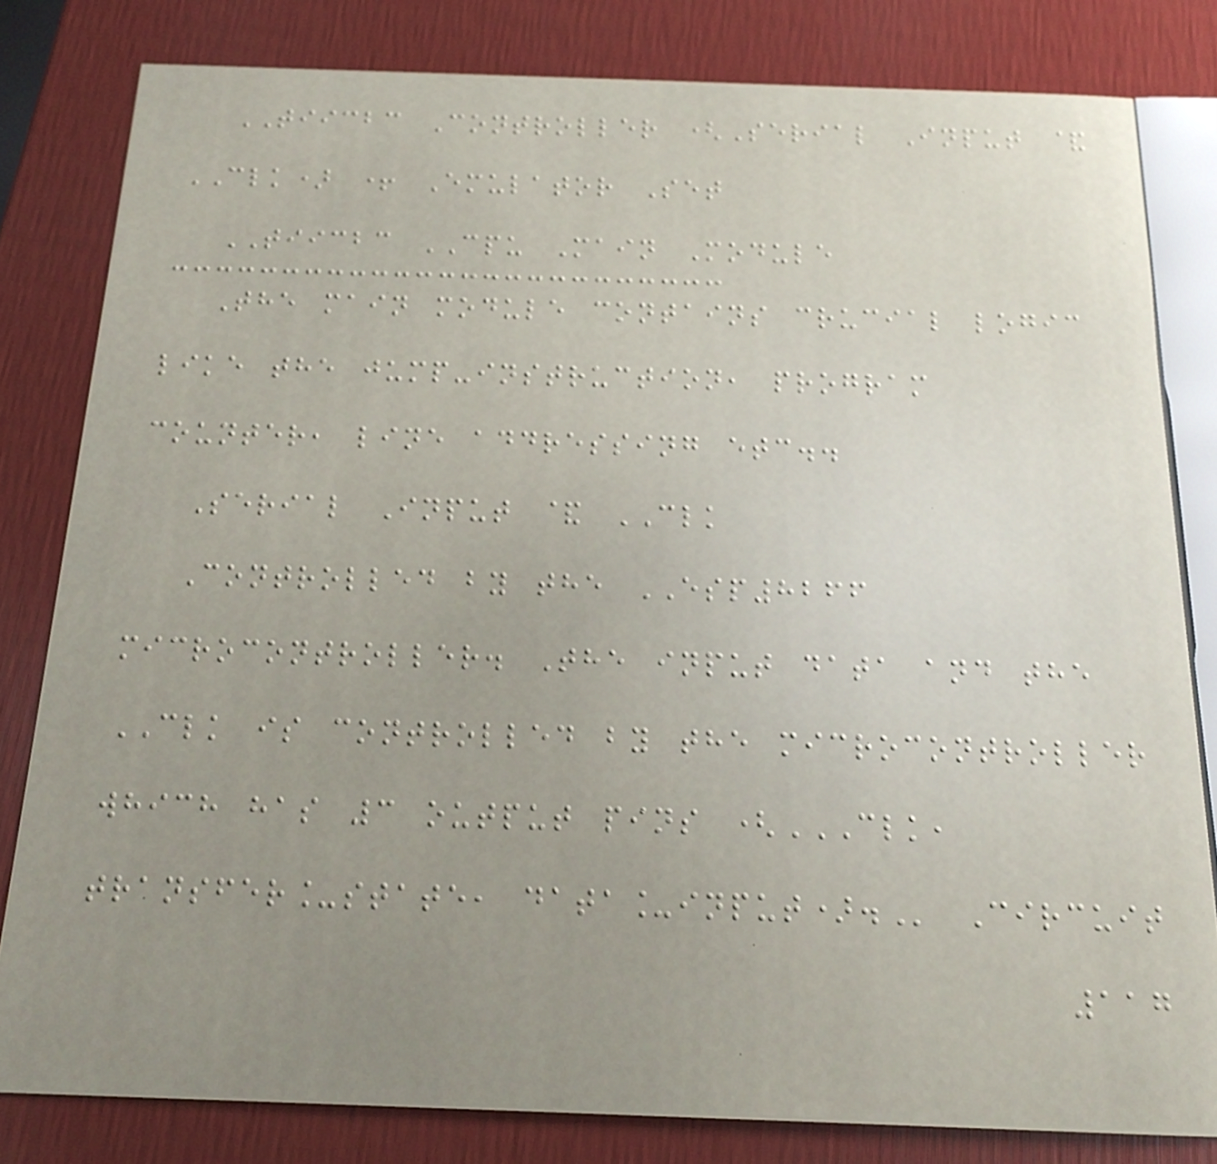TIICBC Controller (Serial Input &
CLK) + Emulator Set
TIICBC CPU Main Module
The main module contains crucial logic
like the jump-instruction, program
counter, line addressing etc..
Serial Input & CLK
Controlled by the ESP8266
microcontroller. The input data and the
CLK is controlled by the microcontroller
which has 3 output pins (CLK,
TRANSFER_STATE, DATA_INPUT). Circuit
117
